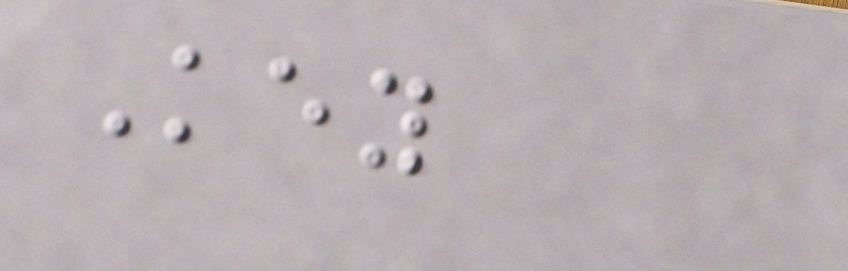Key
